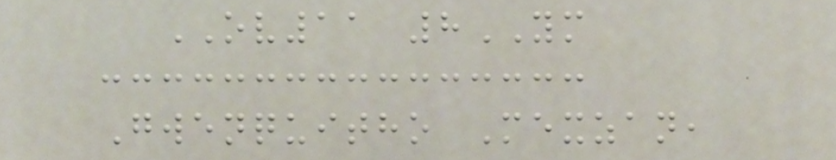OV11 8YM
Gwenquitho Mexzan,
